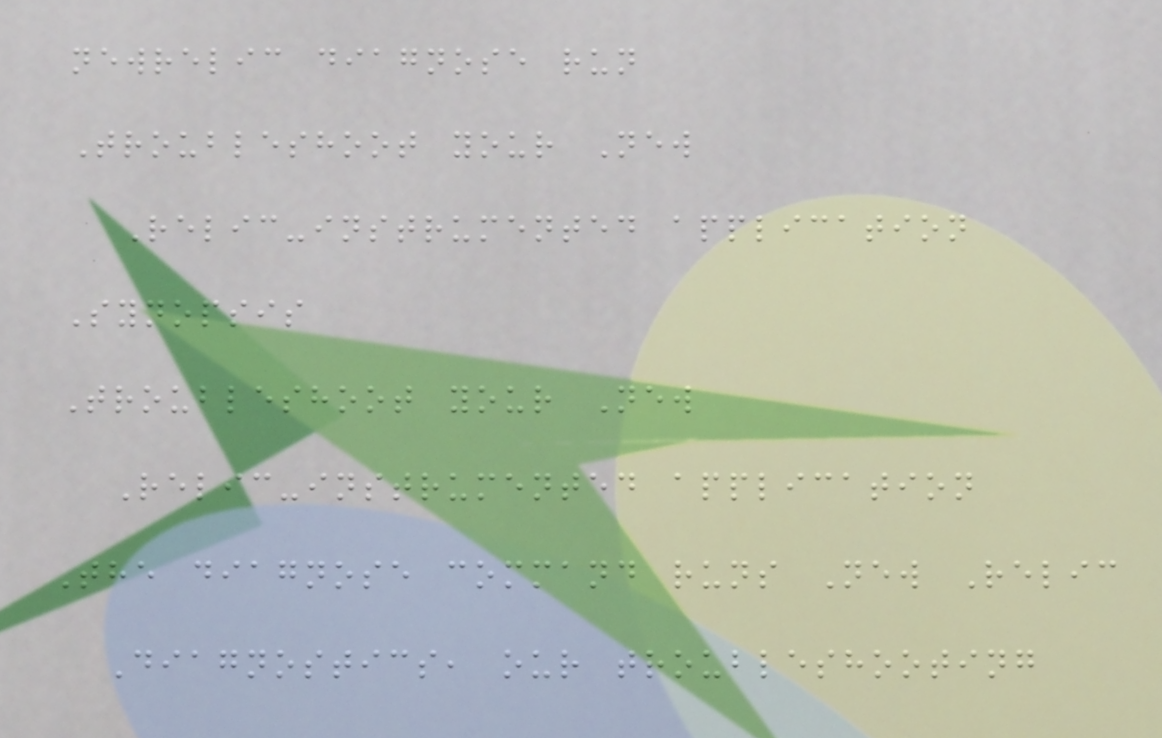newrelic diagnose run
Troubleshoot your New
Relic-instrumented application
Synopsis
Troubleshoot your New
Relic-instrumented application
The diagnose command runs New Relic
Diagnostics, our troubleshooting
